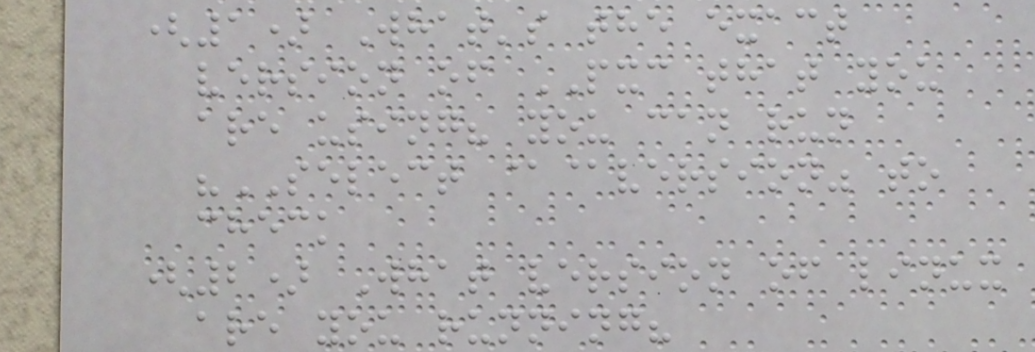(1) What's the exact
version of PXC that you
are using? you can run
"SELECT @@version" to
check
(2) What version of linux
are you running?
